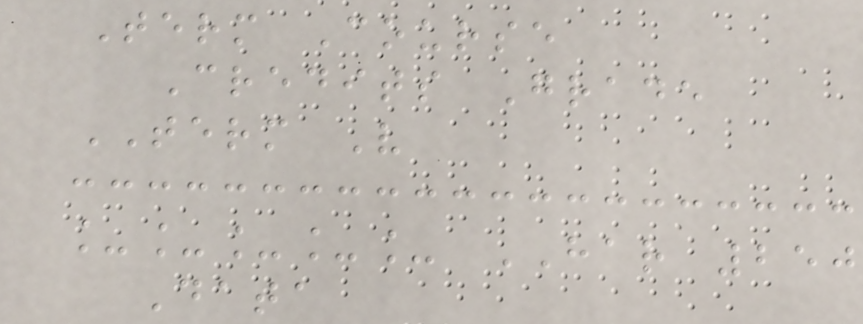Term Course
Credits Grade
TERM V
_____ HAR 250
Data
